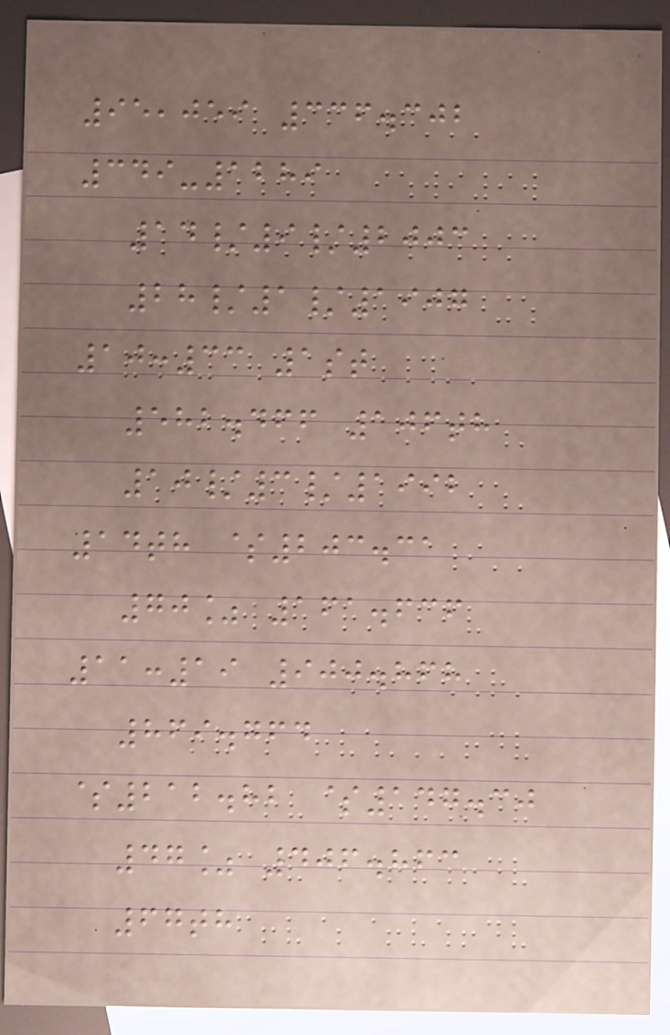95,059 336.302
349-1289
14/9/2003
28/1/1907
10:33 1st
582.466 106th
10/3/1992
14th $203.31
70% 161.636
11:19 900.868
869.764
$212.82 $147.30
47% 406.863
67th
